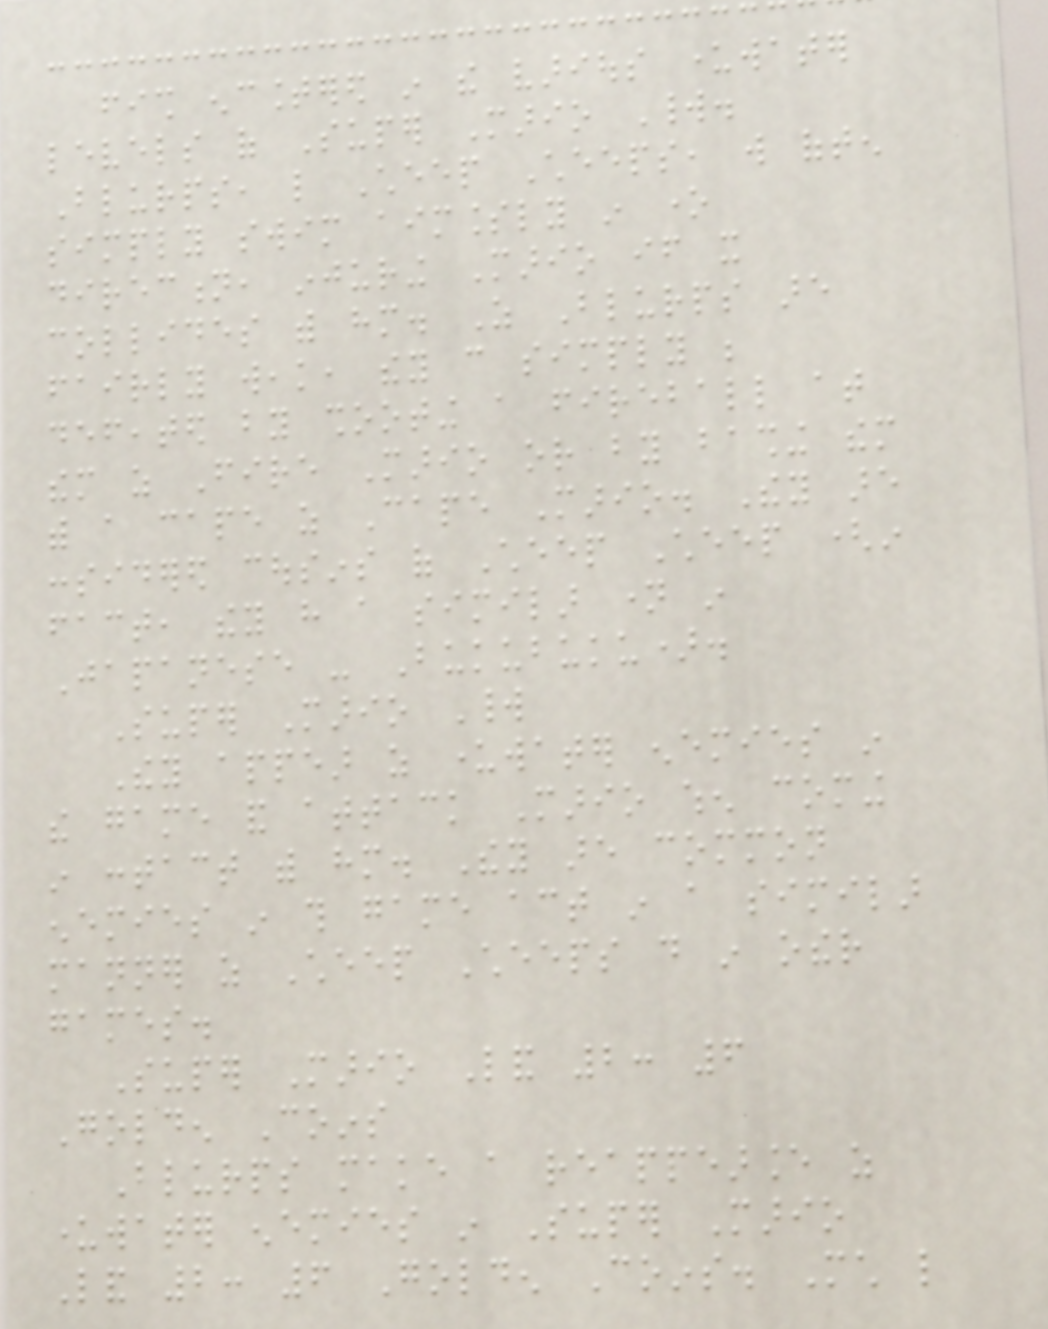fish encountered in the various underwater
levels of Super Mario World.
Blurps, like Cheep Cheeps, will often
simply swim aimlessly in one
direction, injuring Mario if it
collides with him. As Blurps are
fairly weak, they can simply be
defeated by shooting a fireball at
them as Fire Mario or by bashing them
with a cape as Cape Mario. They are
considered cousins of Cheep Cheep (in
fact, they have a similar name in
Japanese - Bukubuku).
Super Mario World
They appear as underwater enemies in
the game and attack Mario when coming
in contact with him. They are common
enemies in this game act in a similar
manner as Cheep Cheeps do in other
games.
Super Mario Land 2: 6
Golden Coins
Blurps make a reappearance as
underwater enemies in Super Mario
Land 2: 6 Golden Coins. Much like
